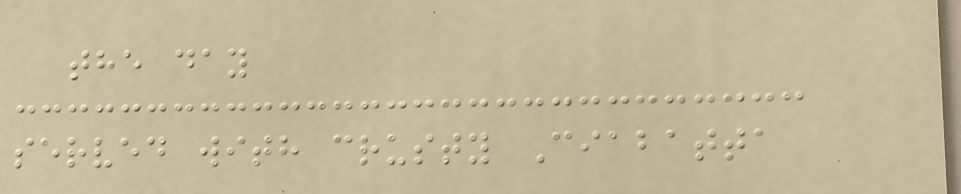the day
served with crusty Ciabatta
